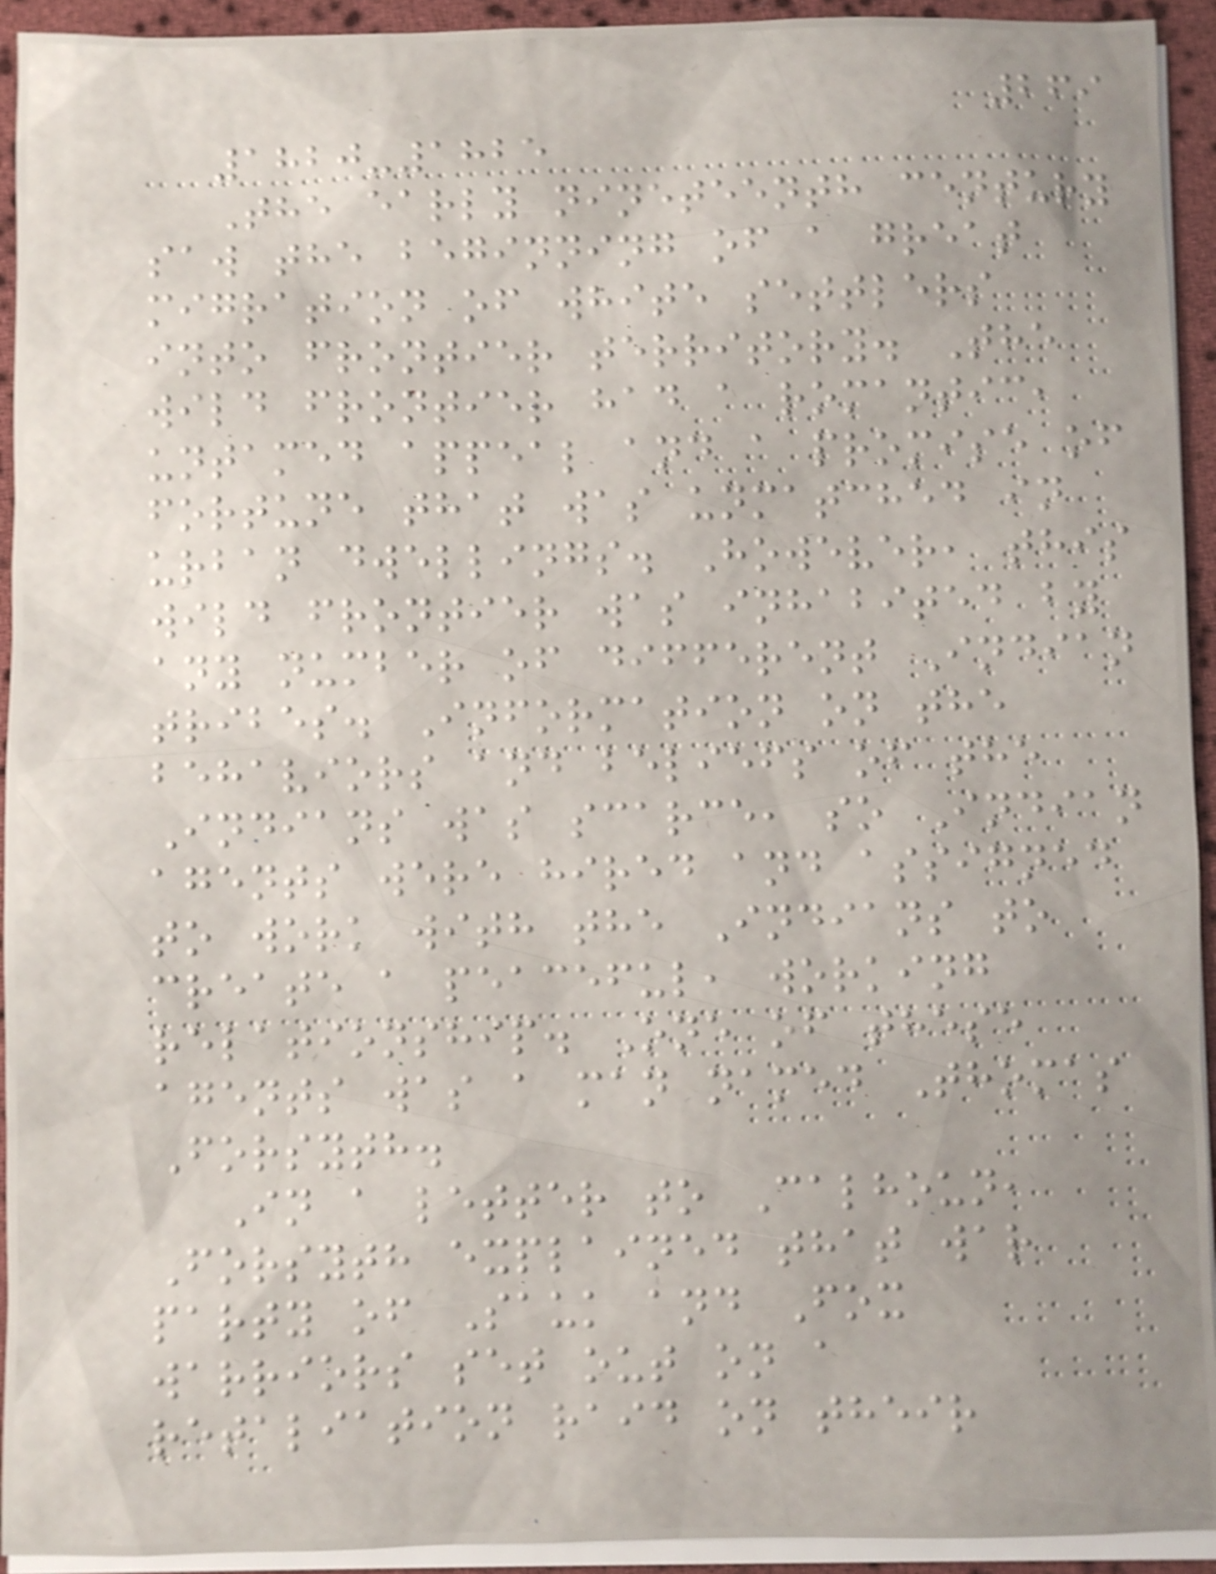269
1820-1825
The early nineteenth century
saw the beginning of a great
migration of white settlers
into frontier territory. The
wild frontier had a romantic,
untamed appeal and a promise of
fortune that was unmatched in
urban dwellings. However, this
wild frontier was inhabited by
any number of different Indian
tribes. Information on the
behaviors and beliefs of the
Indians was scarce, so Indian
agents were hired and assigned
to work with the Indians to
create a peaceful, working
relationship. One of these
agents was a man named Thomas
Forsyth.
In a letter to Calhoun,
Forsyth explained that war
party of Sauk and Fox
warriors set out on a
retaliation raid on their
